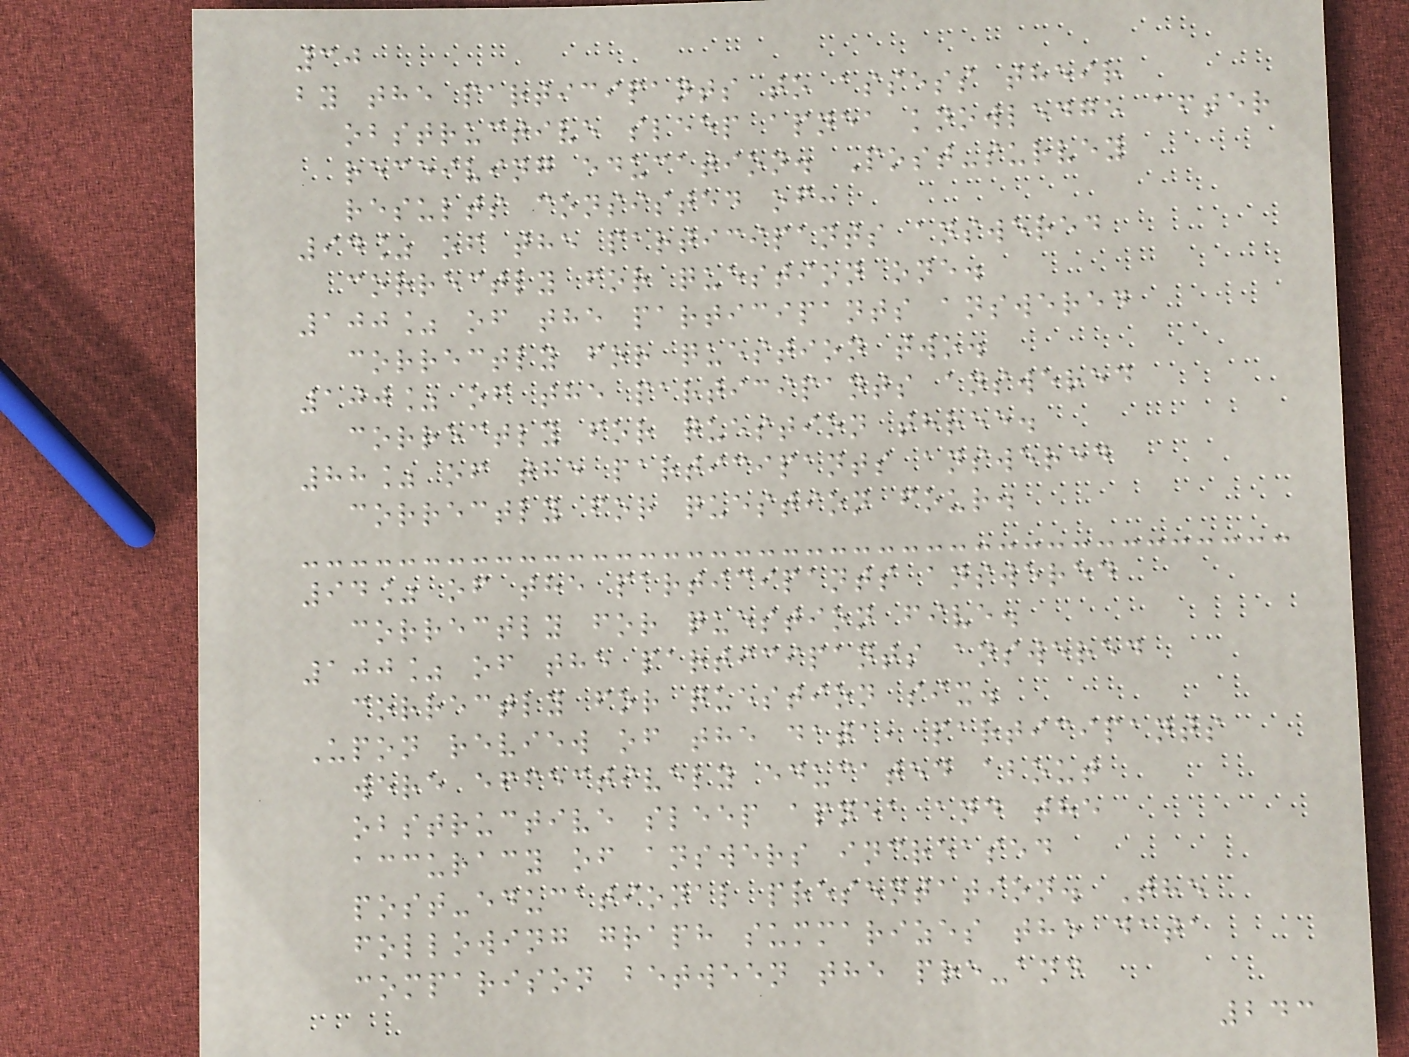30
by the participants to assess their
obstructive sleep apnea knowledge after
receiving education. Post-survey
results consisted of:
94% of the participants answered
correctly for question one.
100% of the participants answered
correctly for question two.
100% of the participants answered
correctly for question three.
88% of the participants answered
correctly for question four.
94% of the participants answered
correctly for question five.
100% of the participants answered
correctly for question six.
Upon review of the data, participants
were effectively educated about
obstructive sleep apnea and the
accuracy of answers increased
post-educational presentation. The
following graph summarizes the data
comparison between the pre-and
243
